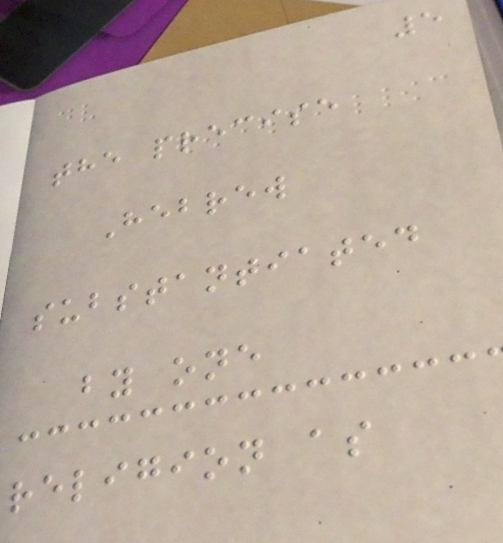5
the precise
Hebrew
substantiated
by one
religion as
